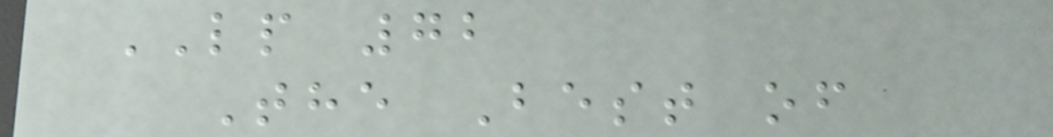LP 72
The Best of
